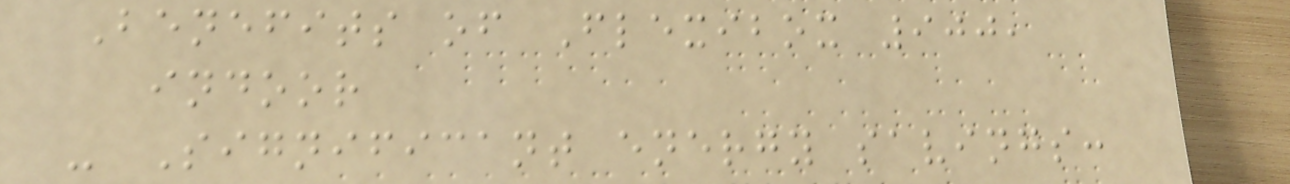Benefits of Flexibox 900,
indoor
- Significant energy savings:
